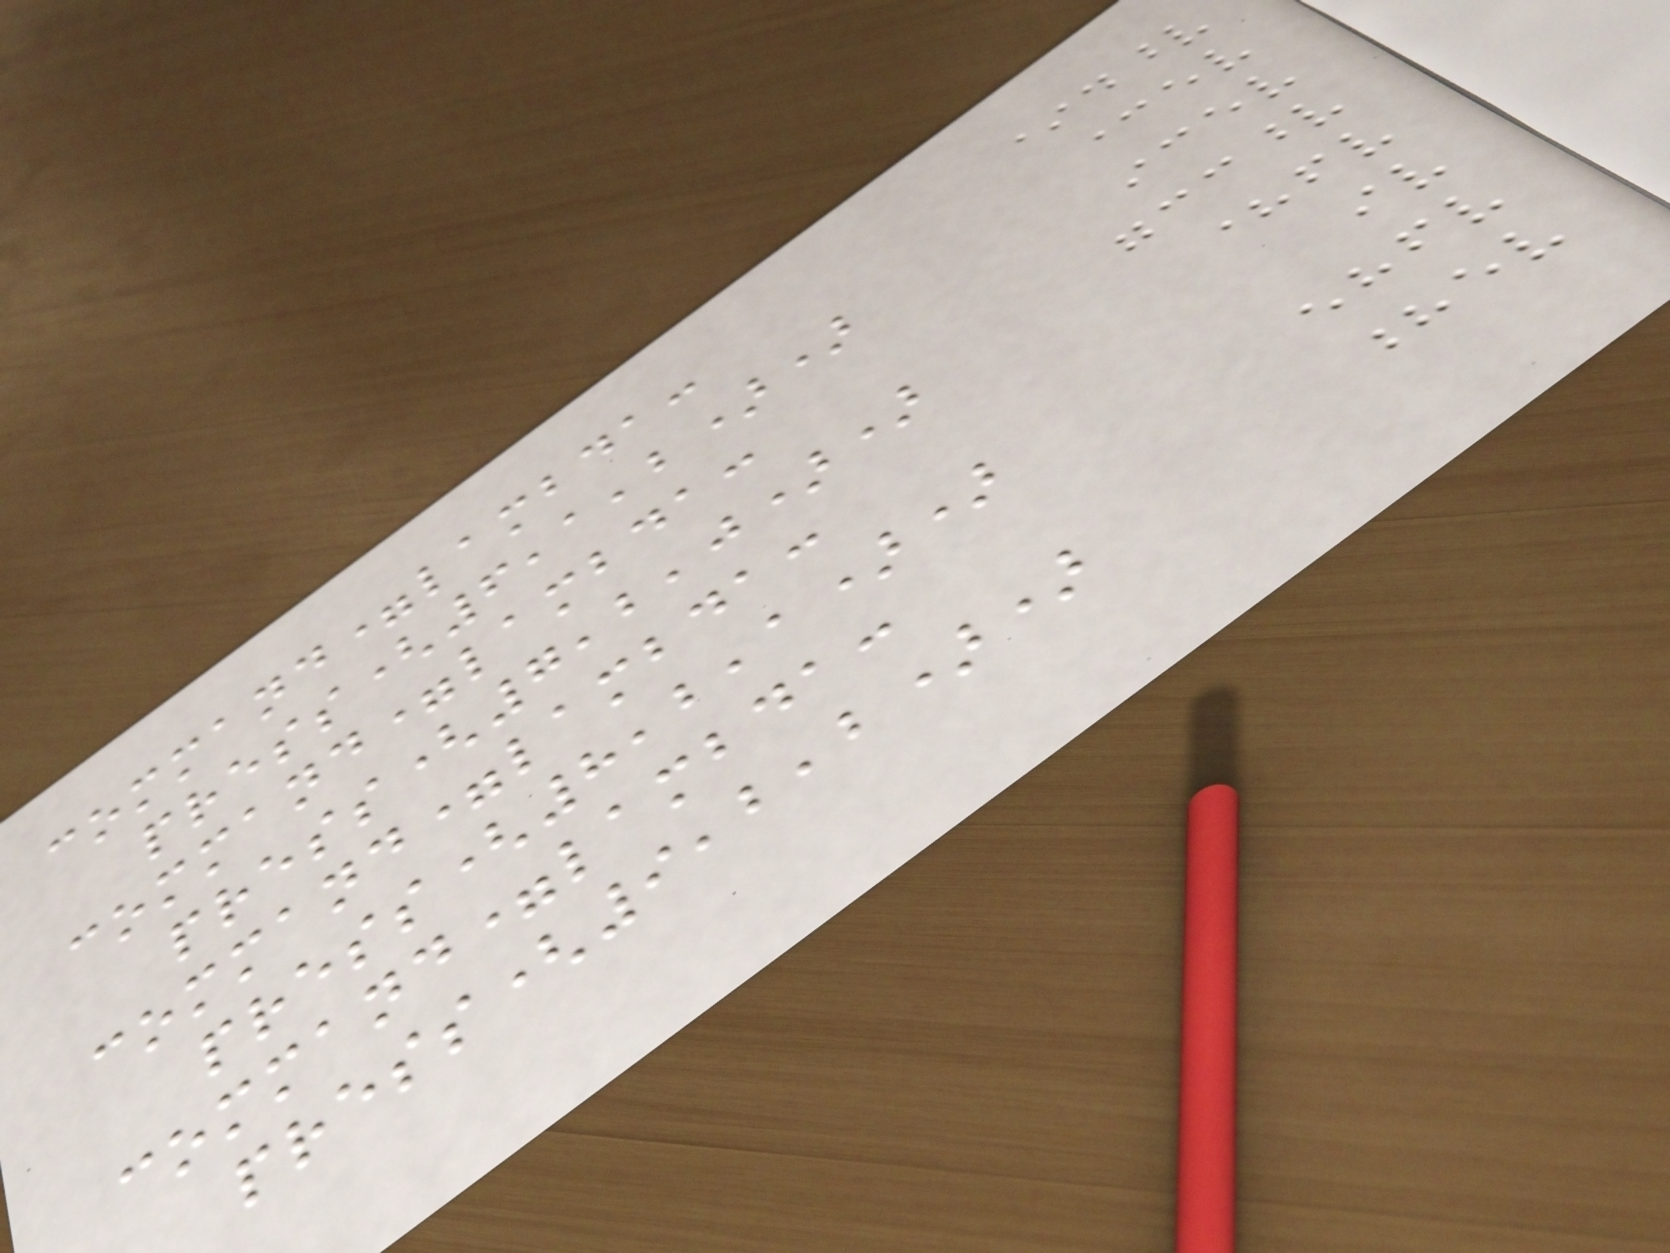command=lambda:
press(6,1,2))
command=lambda:
press(7,2,0))
command=lambda:
press(8,2,1))
command=lambda:
press(9,2,2))
